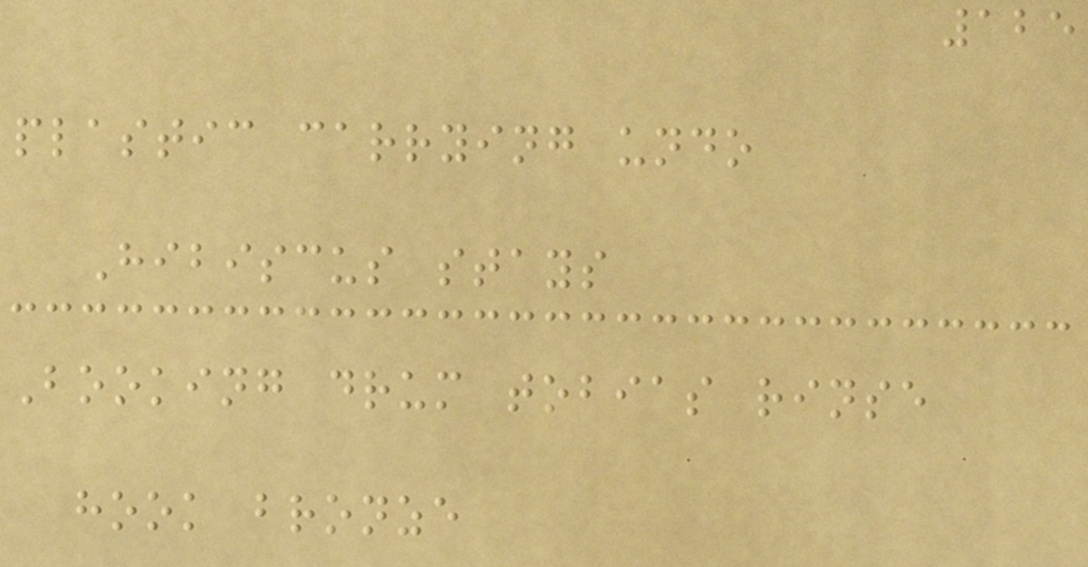125
plastic carrying undo
Hibiscus stays
Booking drum tobias rinse
hook bronze
